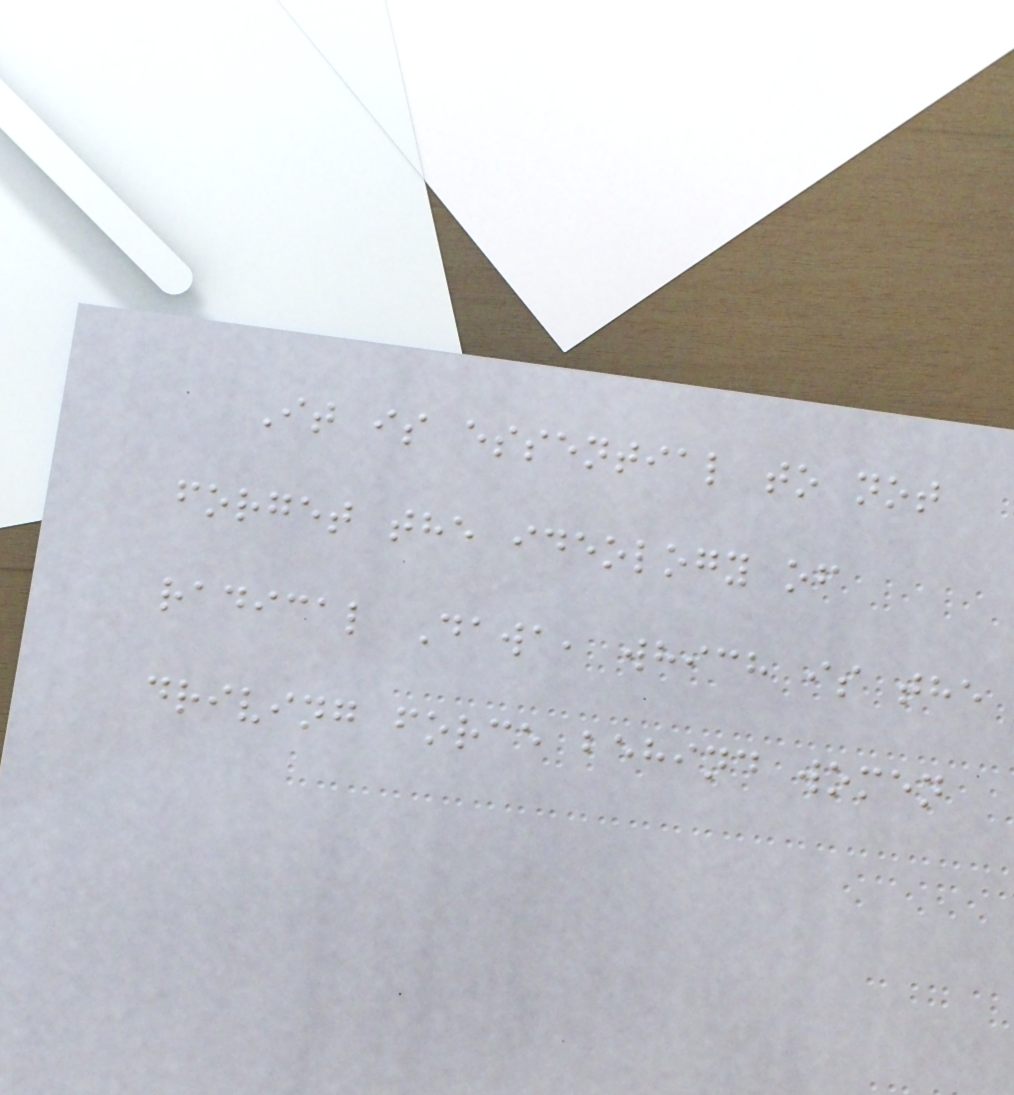It is essential to not
forget the ideology of
radical Dawa, which is the
driving force behind women
